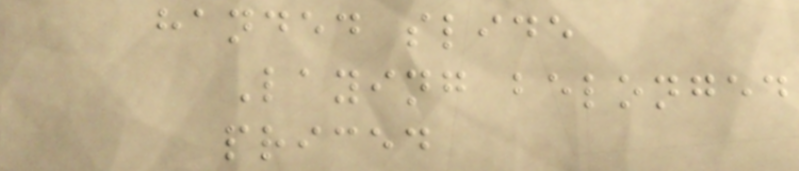handed slide
Laying belonged
priced
